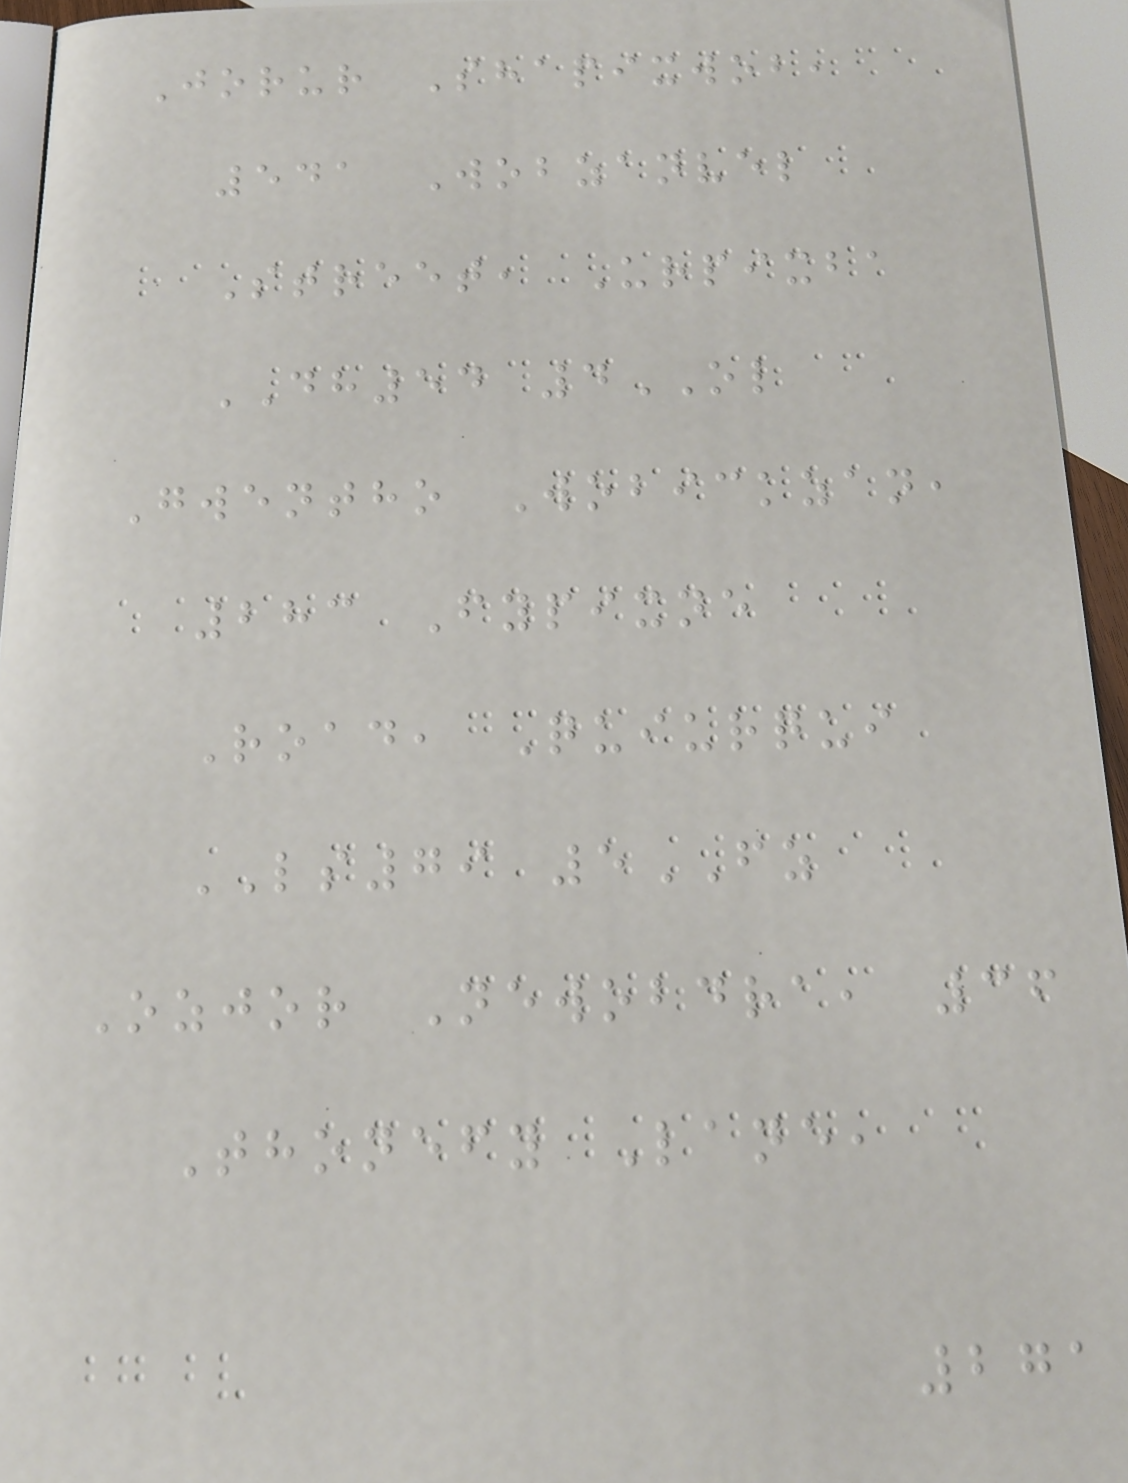Jorur Shapixwob,
541 Wobzanvel
Street, Urpixba
DH54 4OL
Gwentho Wobickzan,
283 Fypixne
Road, Quiurqui
LS79 5FZ
Ozjor Newobdra, 36
Thonefy Lane,
271
